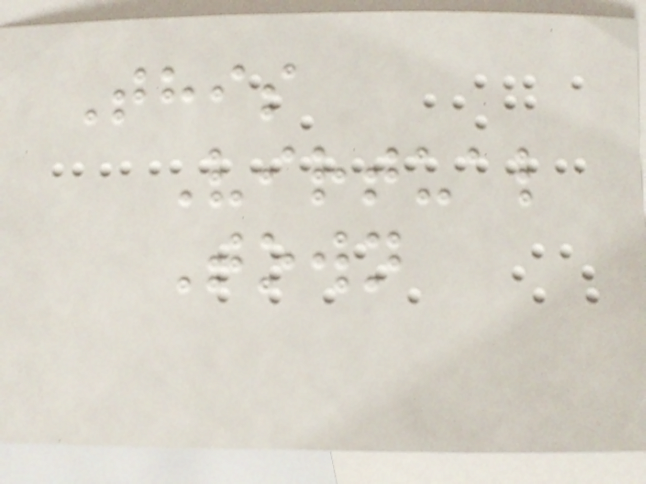This
Virtual
Town
